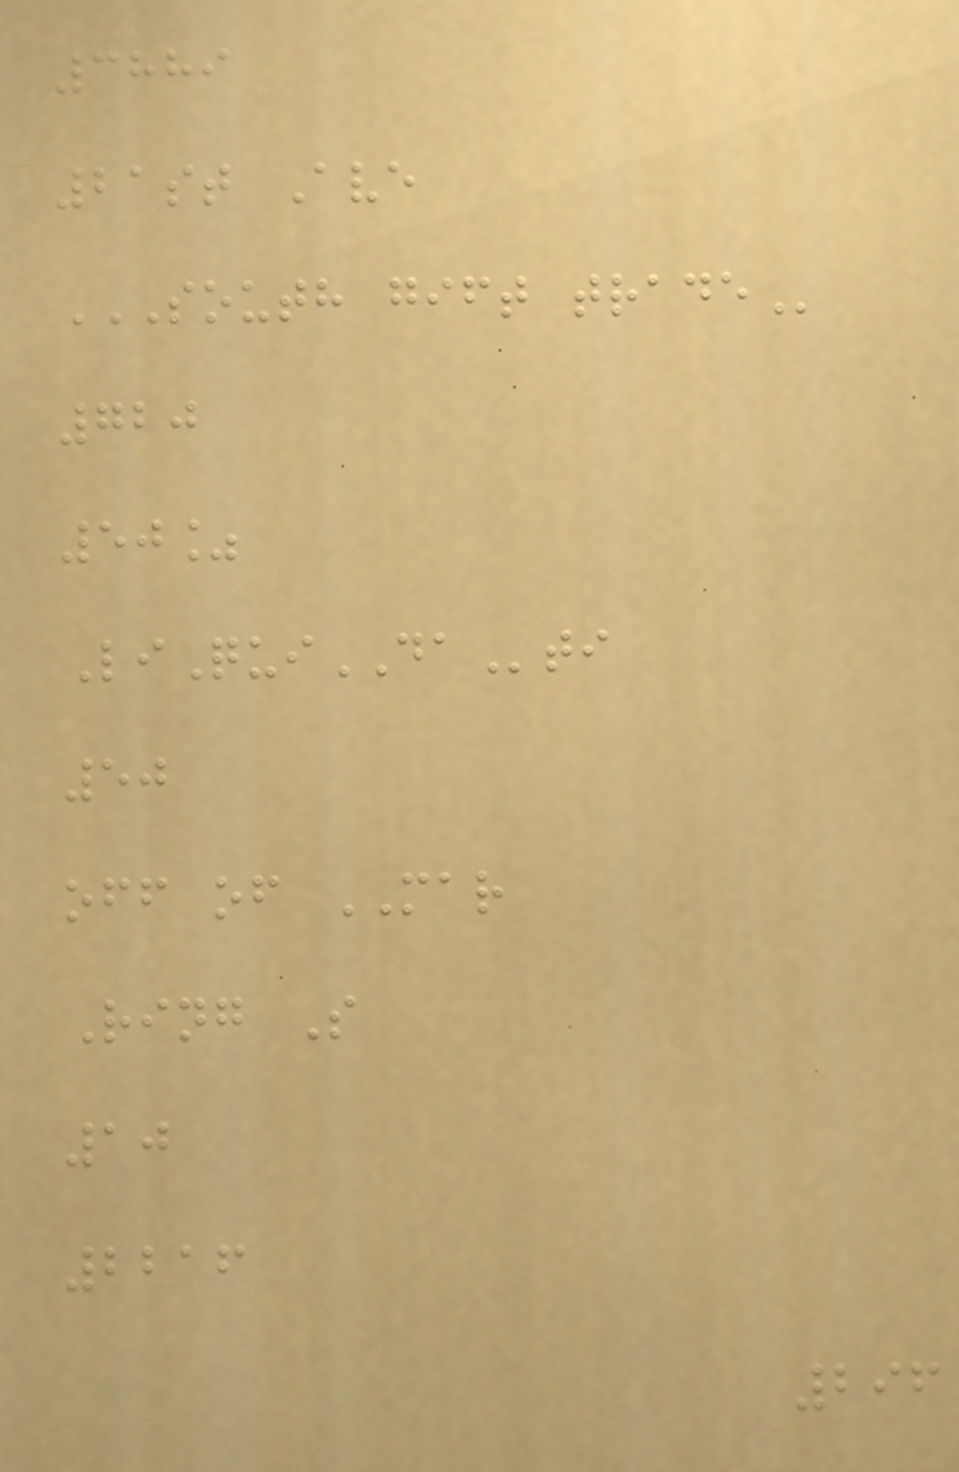3889
21st Ave
SOUTH GIFT TRADE
720
50%
LiQuiDAti
50
off of MAR
Ring S
10
2216
296
